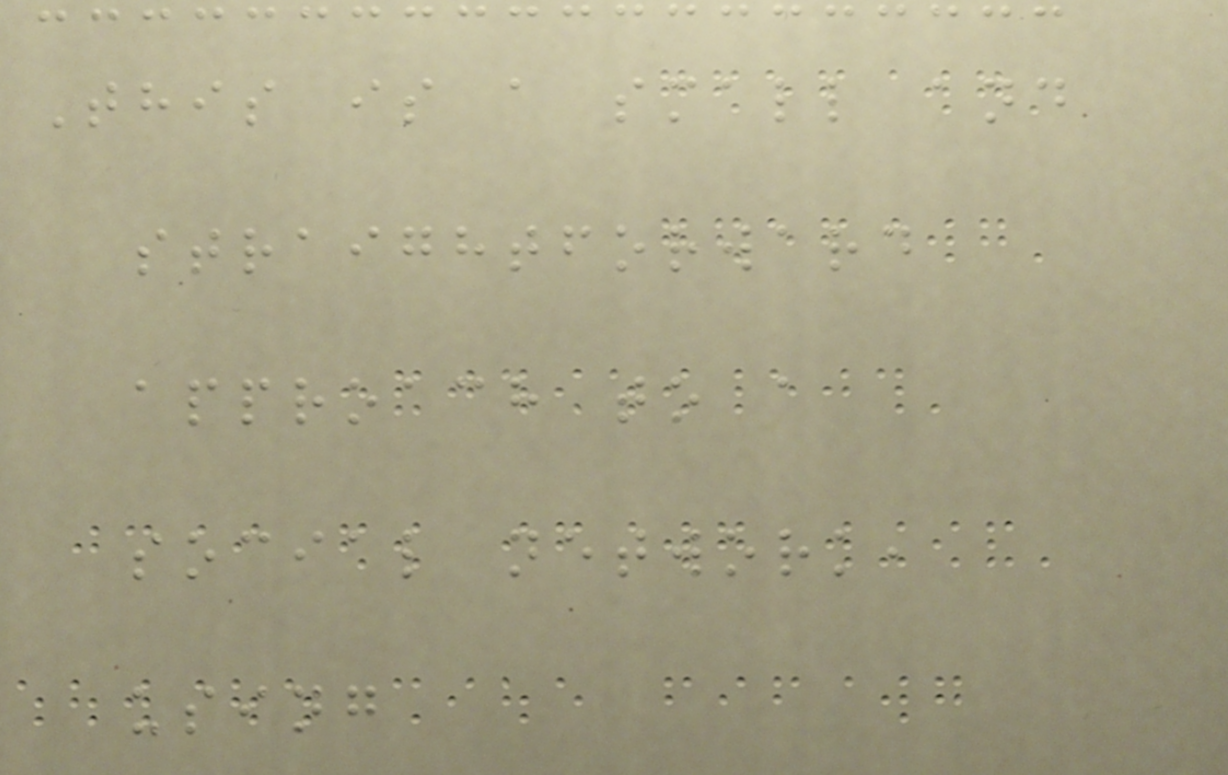This is a small and
straightforward
approach to a
social network,
using
